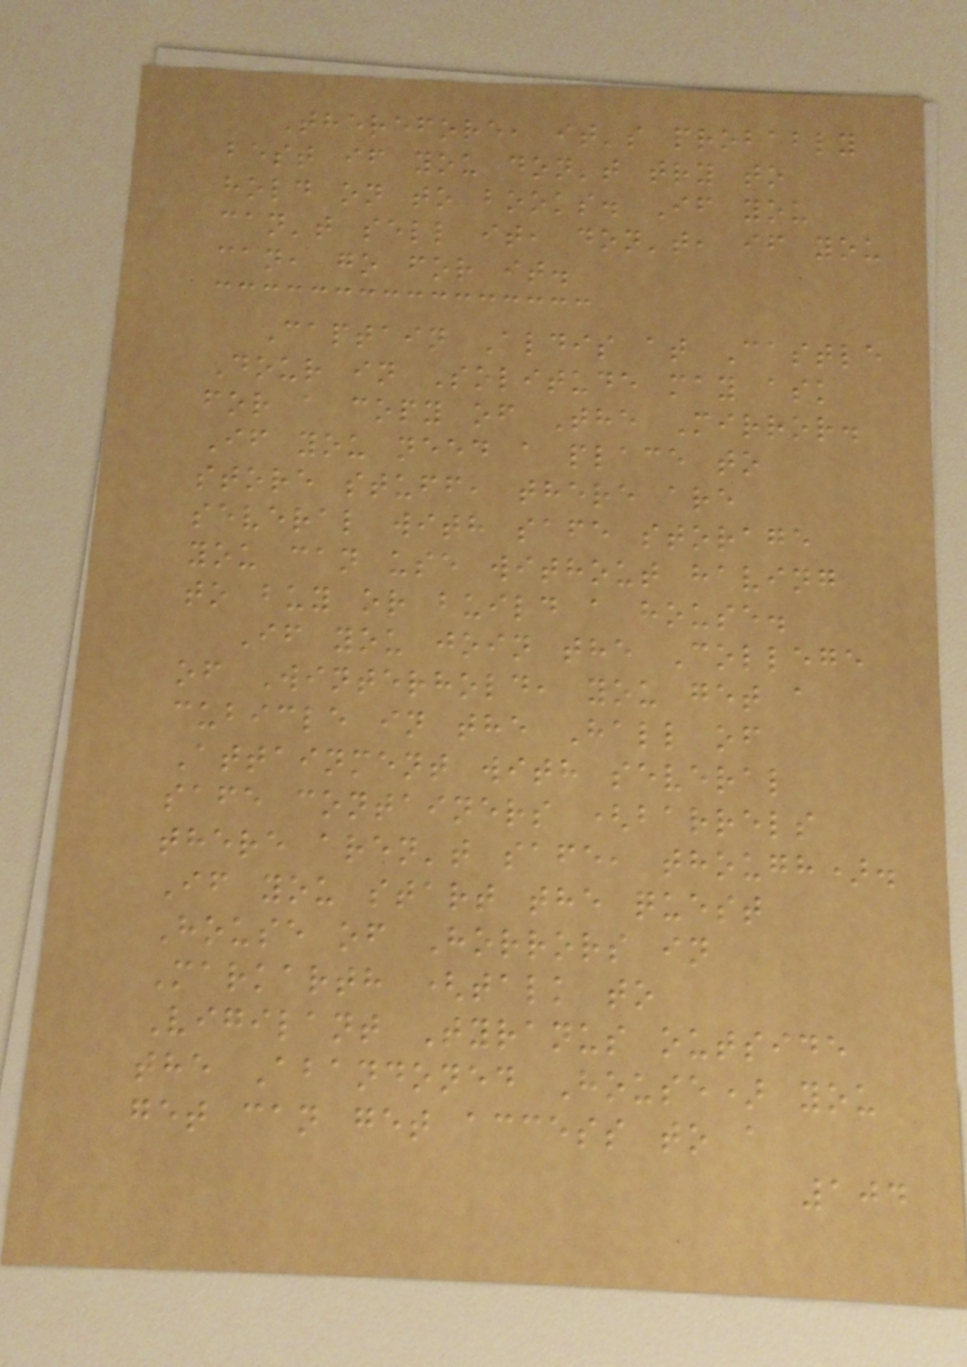Therefore, it's probably
best if you don't try to
hold on to books. If you
can't sell it, don't, if you
can, go for it.
Captain Aldis at Castle
Dour in Solitude may ask
for a copy of The Mirror.
If you need a place to
store stuff, there are
several with safe storage
you can use without having
to buy or build a house.
If you join the College
of Winterhold, you get a
cubicle in the Hall of
Attainment with several
safe containers (barrels
there aren't safe, though).
If you start the quest
House of Horrors in
Markarth (talk to
Vigilant Tyranus outside
the Abandoned House) you
get can get access to a
104
